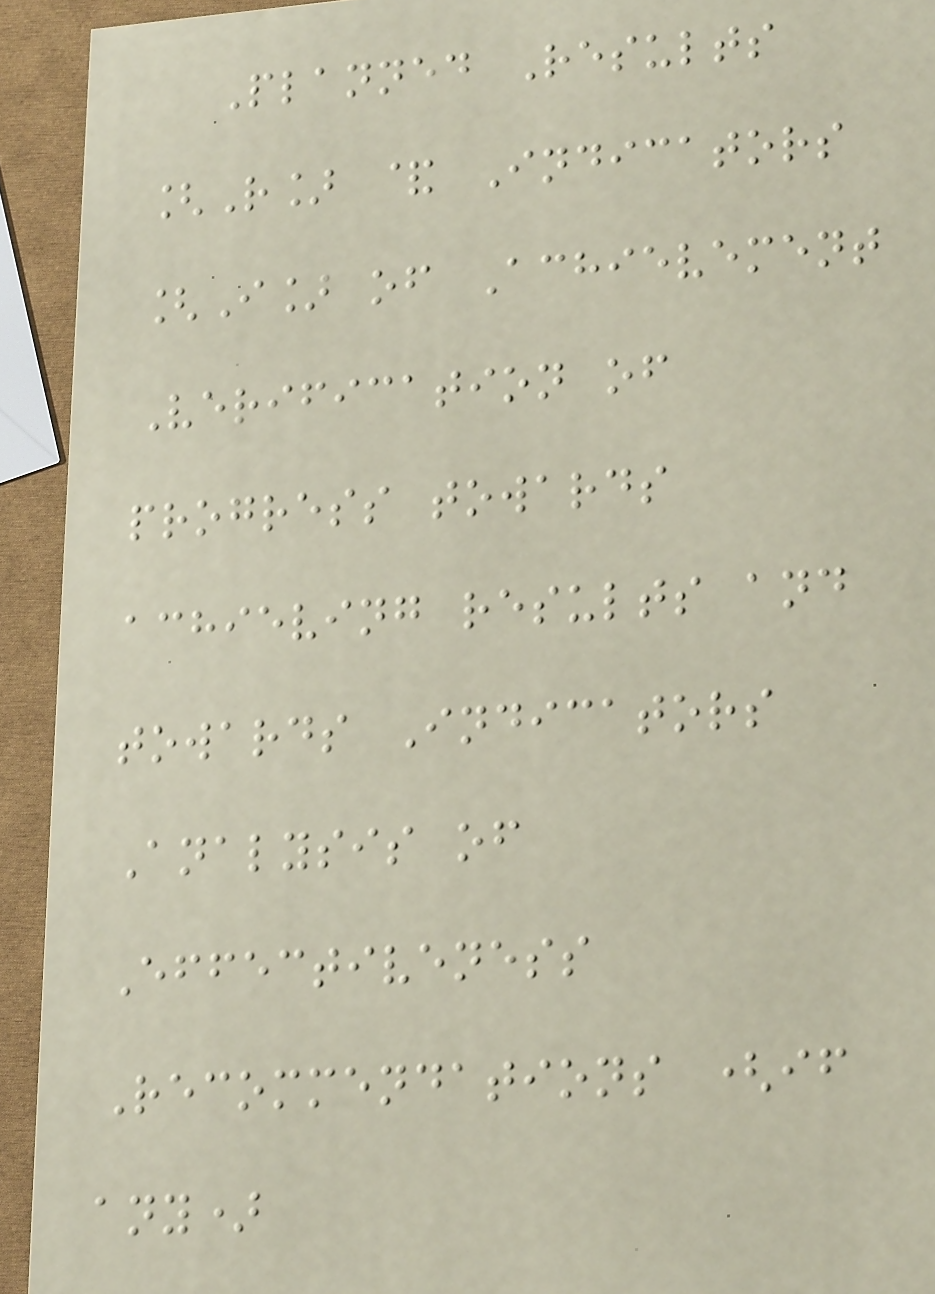Planned Results
[R] & Indicators
[I] of Achievement
Verification of
progress towards
achieving results and
towards Indicators
Analysis of
Effectiveness
Recommendations (if
any)
